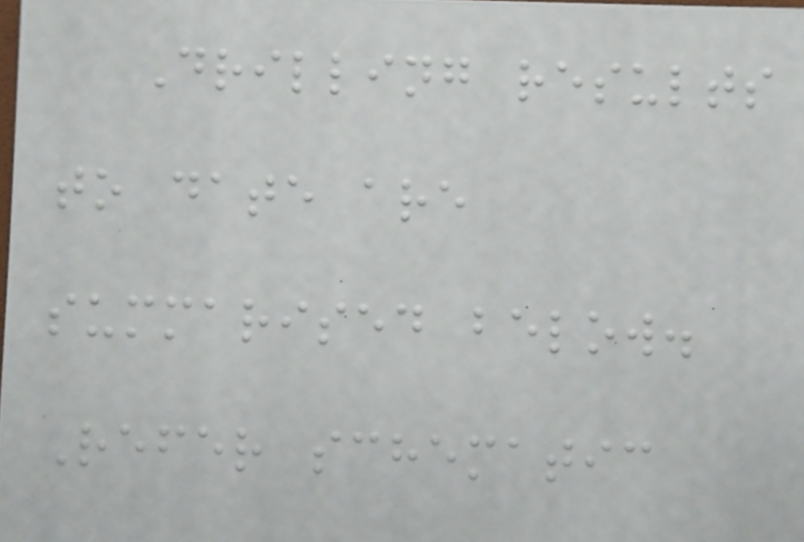Drilling results
to date are
summarised below.
Refer schematic
